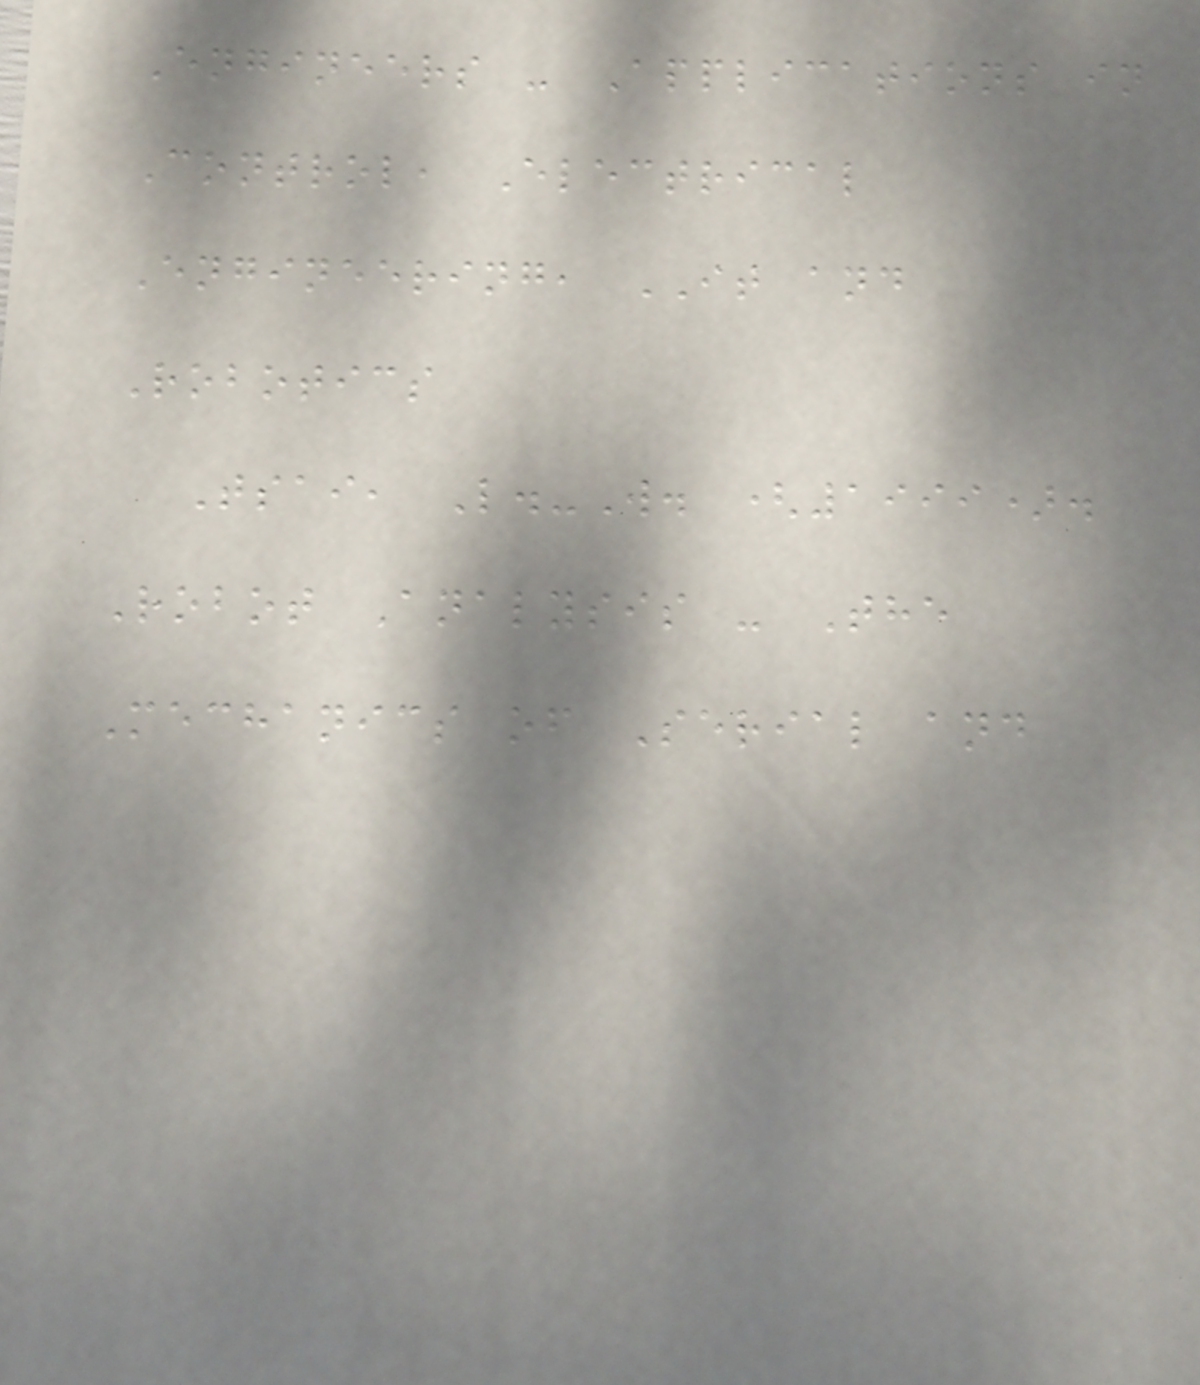Engineers - Applications in
Control, Electrical
Engineering, IT and
Robotics
Tsai, L.-W. (1999).
Robot Analysis - The
Mechanics of Serial and
